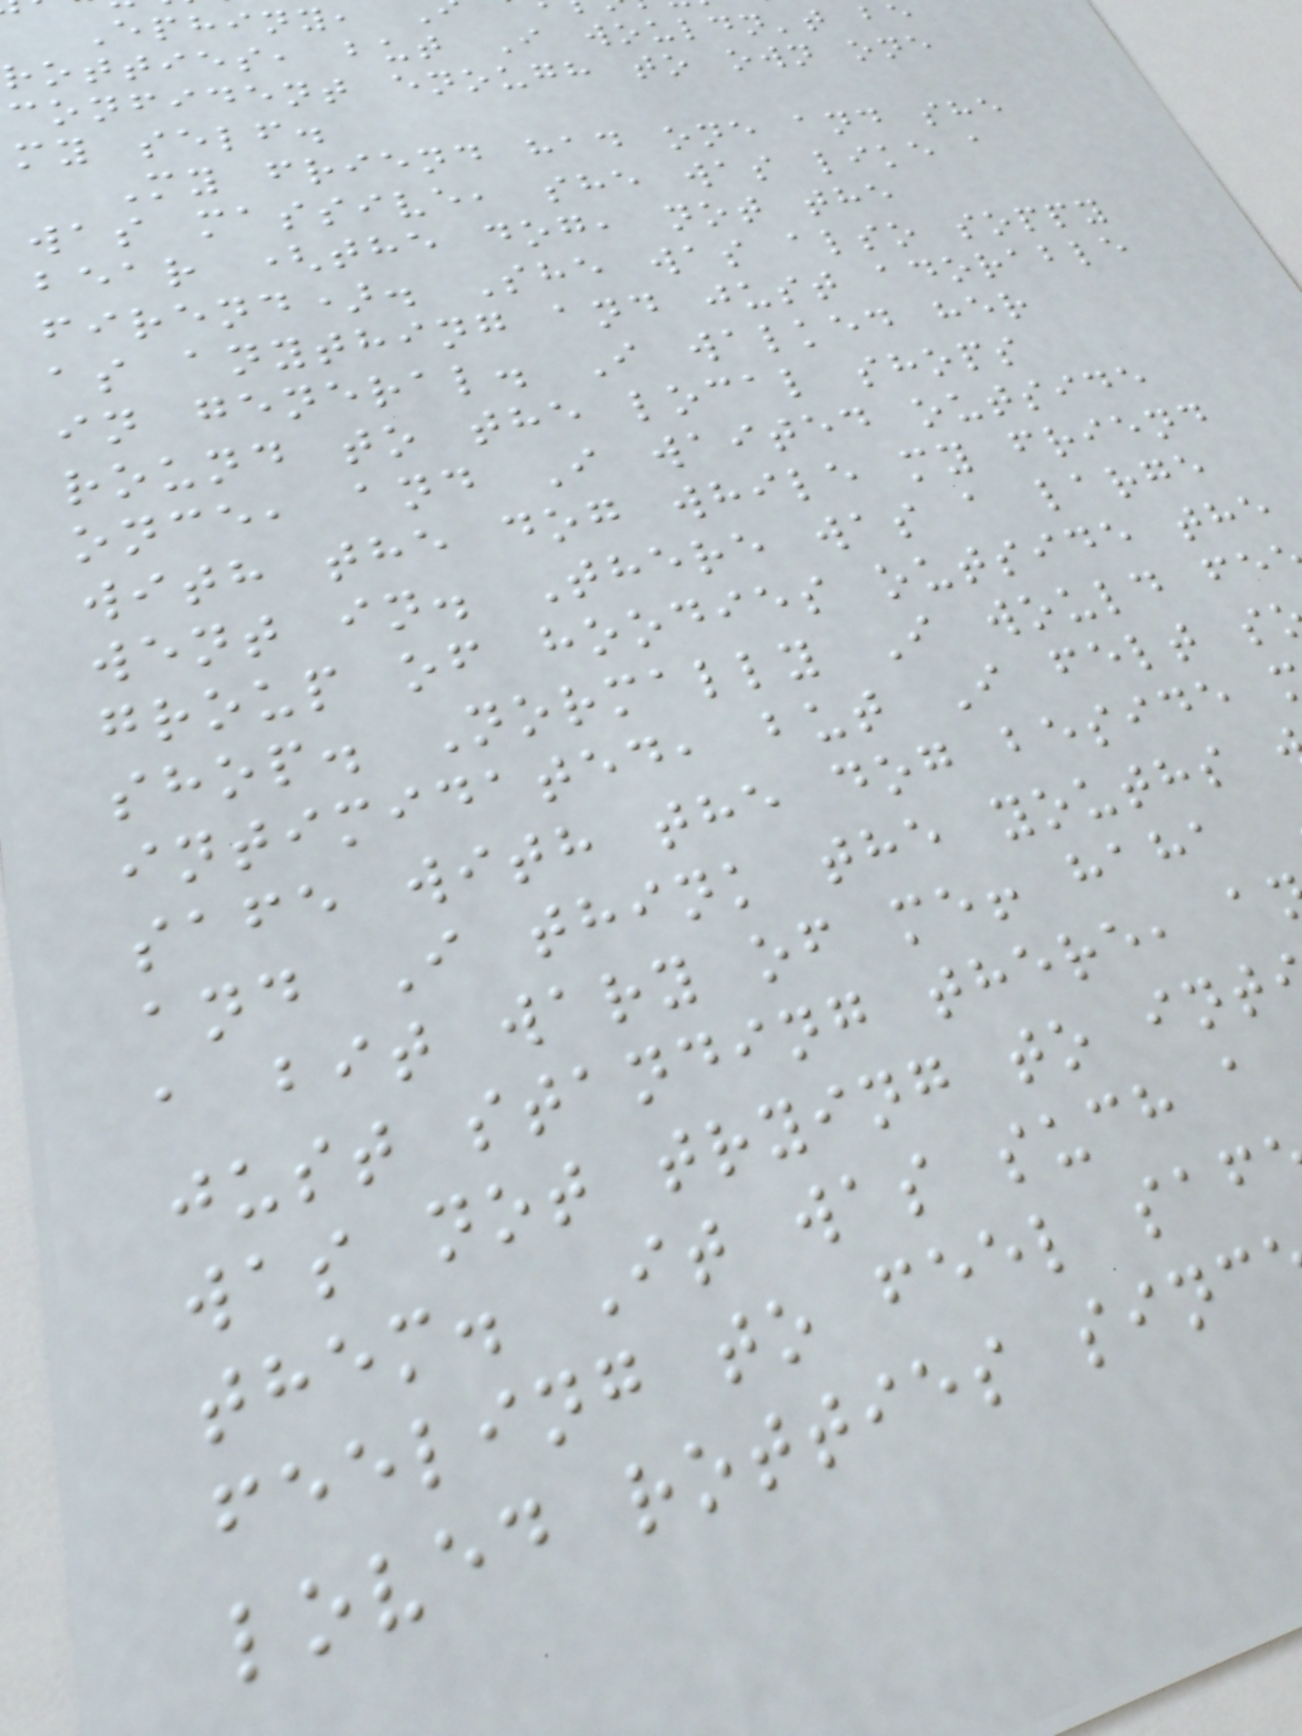Ephiny,
rotties, but I wouldn't be
confident enough to own one
my self.
My friend had one and she
was massive, she was like a
bear (the dog, not the
firend). She was also soppy
as anything and just adorable
in general. I walked her
round to the local shops
once, and I waited outside
with the dog while my friend
went in. There was a large
group of hoodies outside the
shop. Normally I would fe
intimidated, but I felt s
safe with the dog beside
and I think the youths
a bit wary of me! haha
just standing there, a
was not trying to int
them. It was such a
feeling to feel saf
loved rotties sinc
